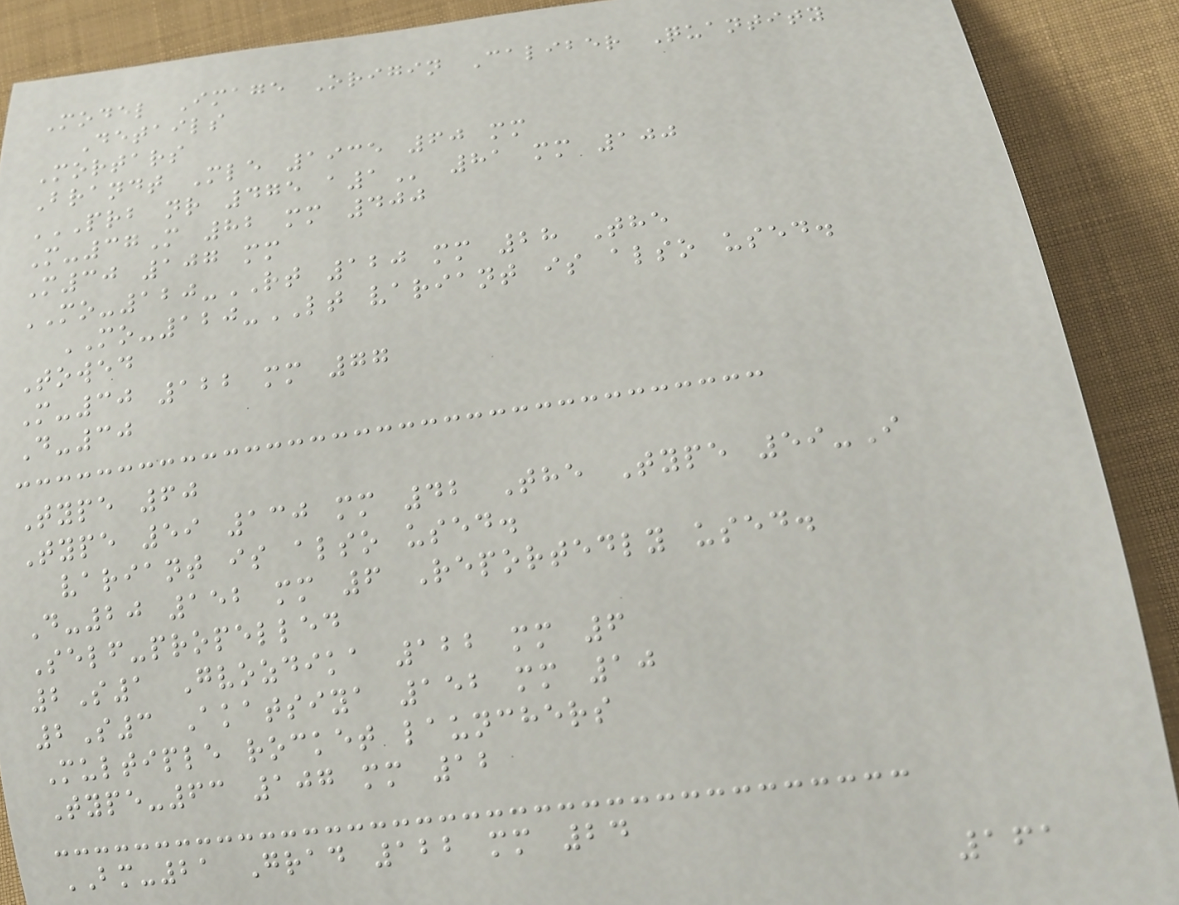Model Image Origin Caliber Quantity
Details
Mortars
Brandt Mle 1935 60 mm
PRB NR 475 A1 81 mm 100
M-37M 82 mm 400
M30 107 mm
MO-120-RT 120 mm 28 The
MO-120-LT variant is also used.
Towed
M-30 122 mm 77
D-30
Type 60
Type 59 130 mm 42 The Type 59-I
variant is also used.
D-20 152 mm 6 Reportedly used.
Self-propelled
2S1 Gvozdika 122 mm 6
2S3 Akatsiya 152 mm 10
Multiple rocket launchers
Type-63 107 mm 12
BM-21 Grad 122 mm 24
161
